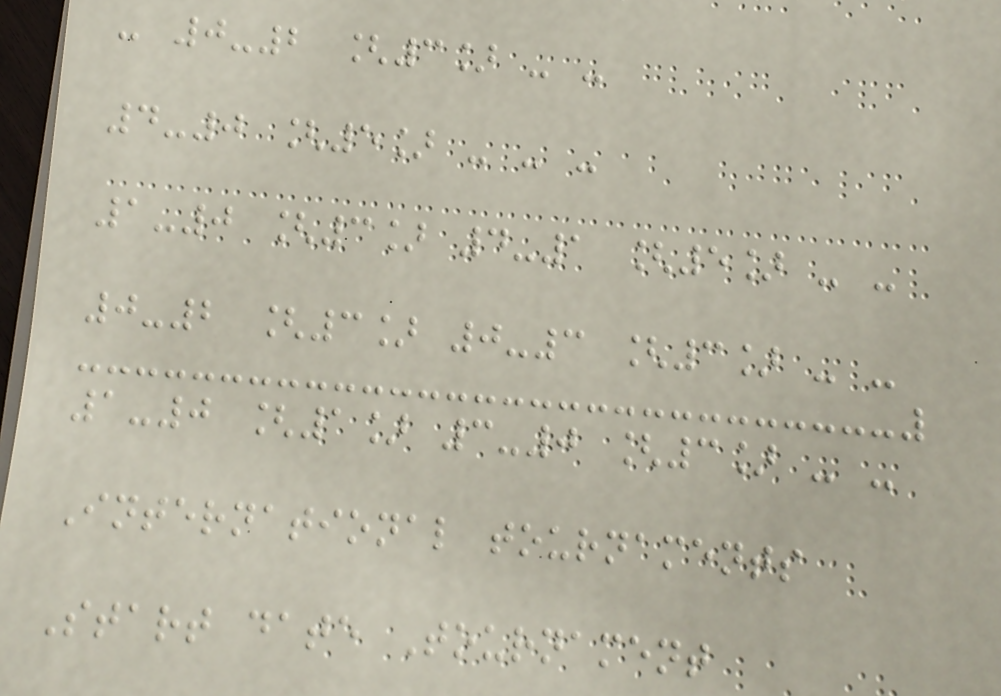- 0-2 [3] - -
4-0 [5] - - -
1-0 [3] 4-1 [5] - -
0-2 [3] 0-3 [3] - -
1-0 [1] 3-0 [3] - -
International tournaments
Start date Tournament
